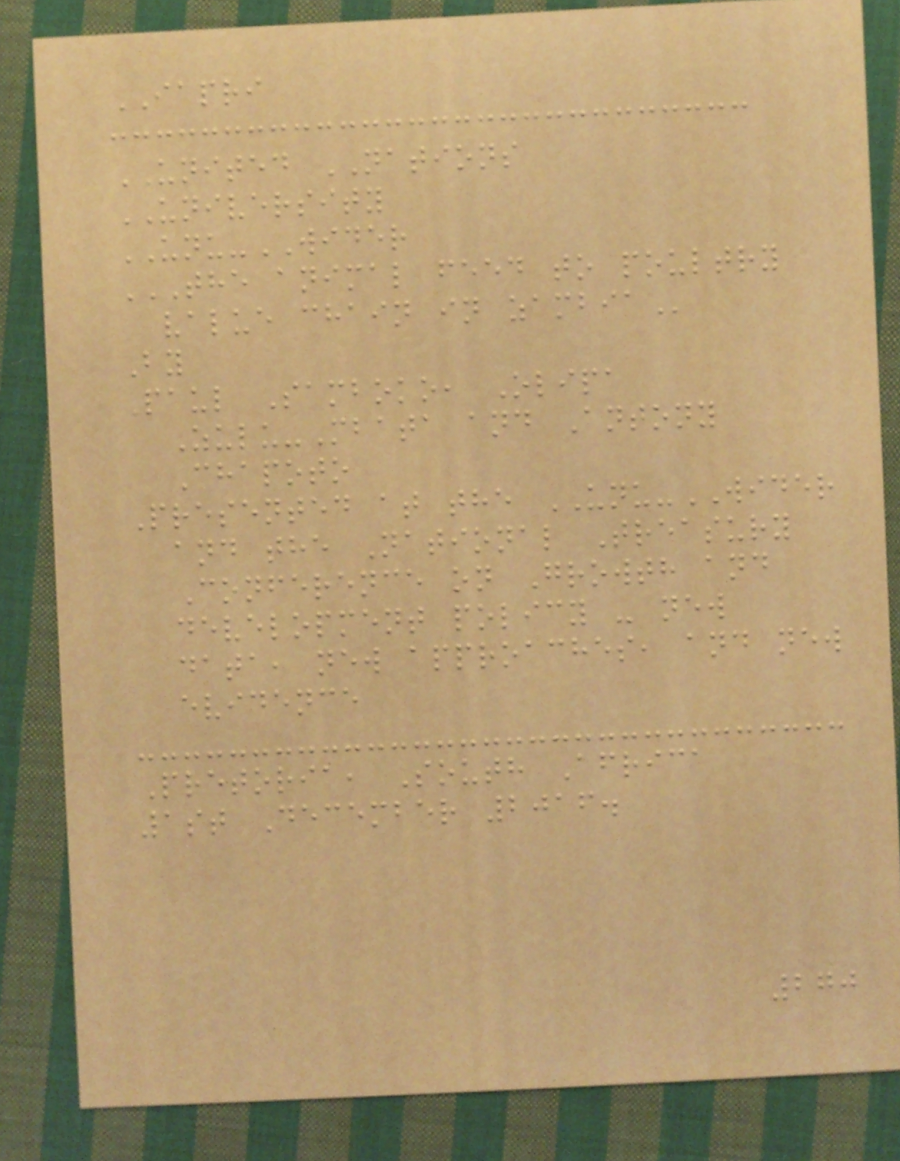IAPRI
UNITED NATIONS
UNIVERSITY
UNU-WIDER
THE ANIMAL FEED TO POULTRY
VALUE CHAIN IN ZAMBIA
By
Paul Samboko, Olipa
Zulu-Mbata and Antony
Chapoto
Presented at the UNU-WIDER
and the National Treasury
Conference on Growth and
development policy - new
data, new approaches, and new
evidence
Pretoria, South Africa
1st December 2016.
270
